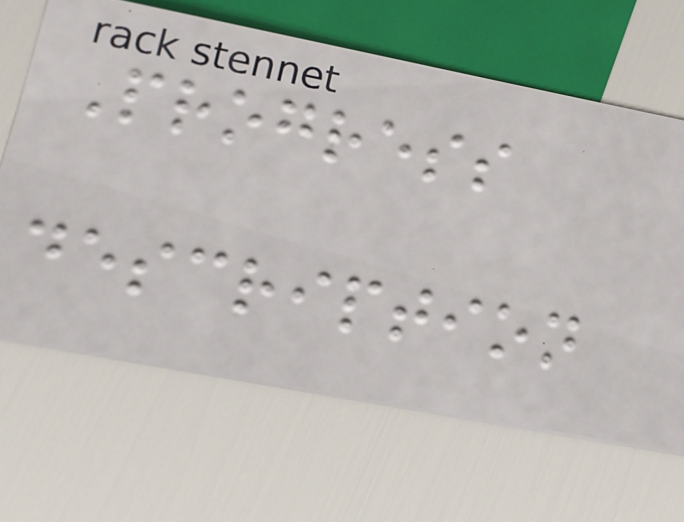Progress
description
